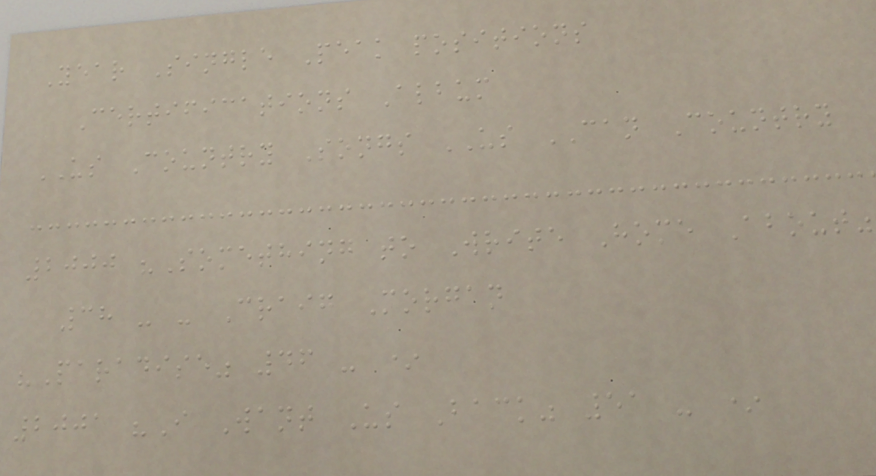Year Single Peak positions
Certifications Album
US Country Songs US CAN Country
2000 "Something to Write Home About"
38 - - Craig Morgan
"Paradise" 46 - *
2001 "I Want Us Back" 51 - *
